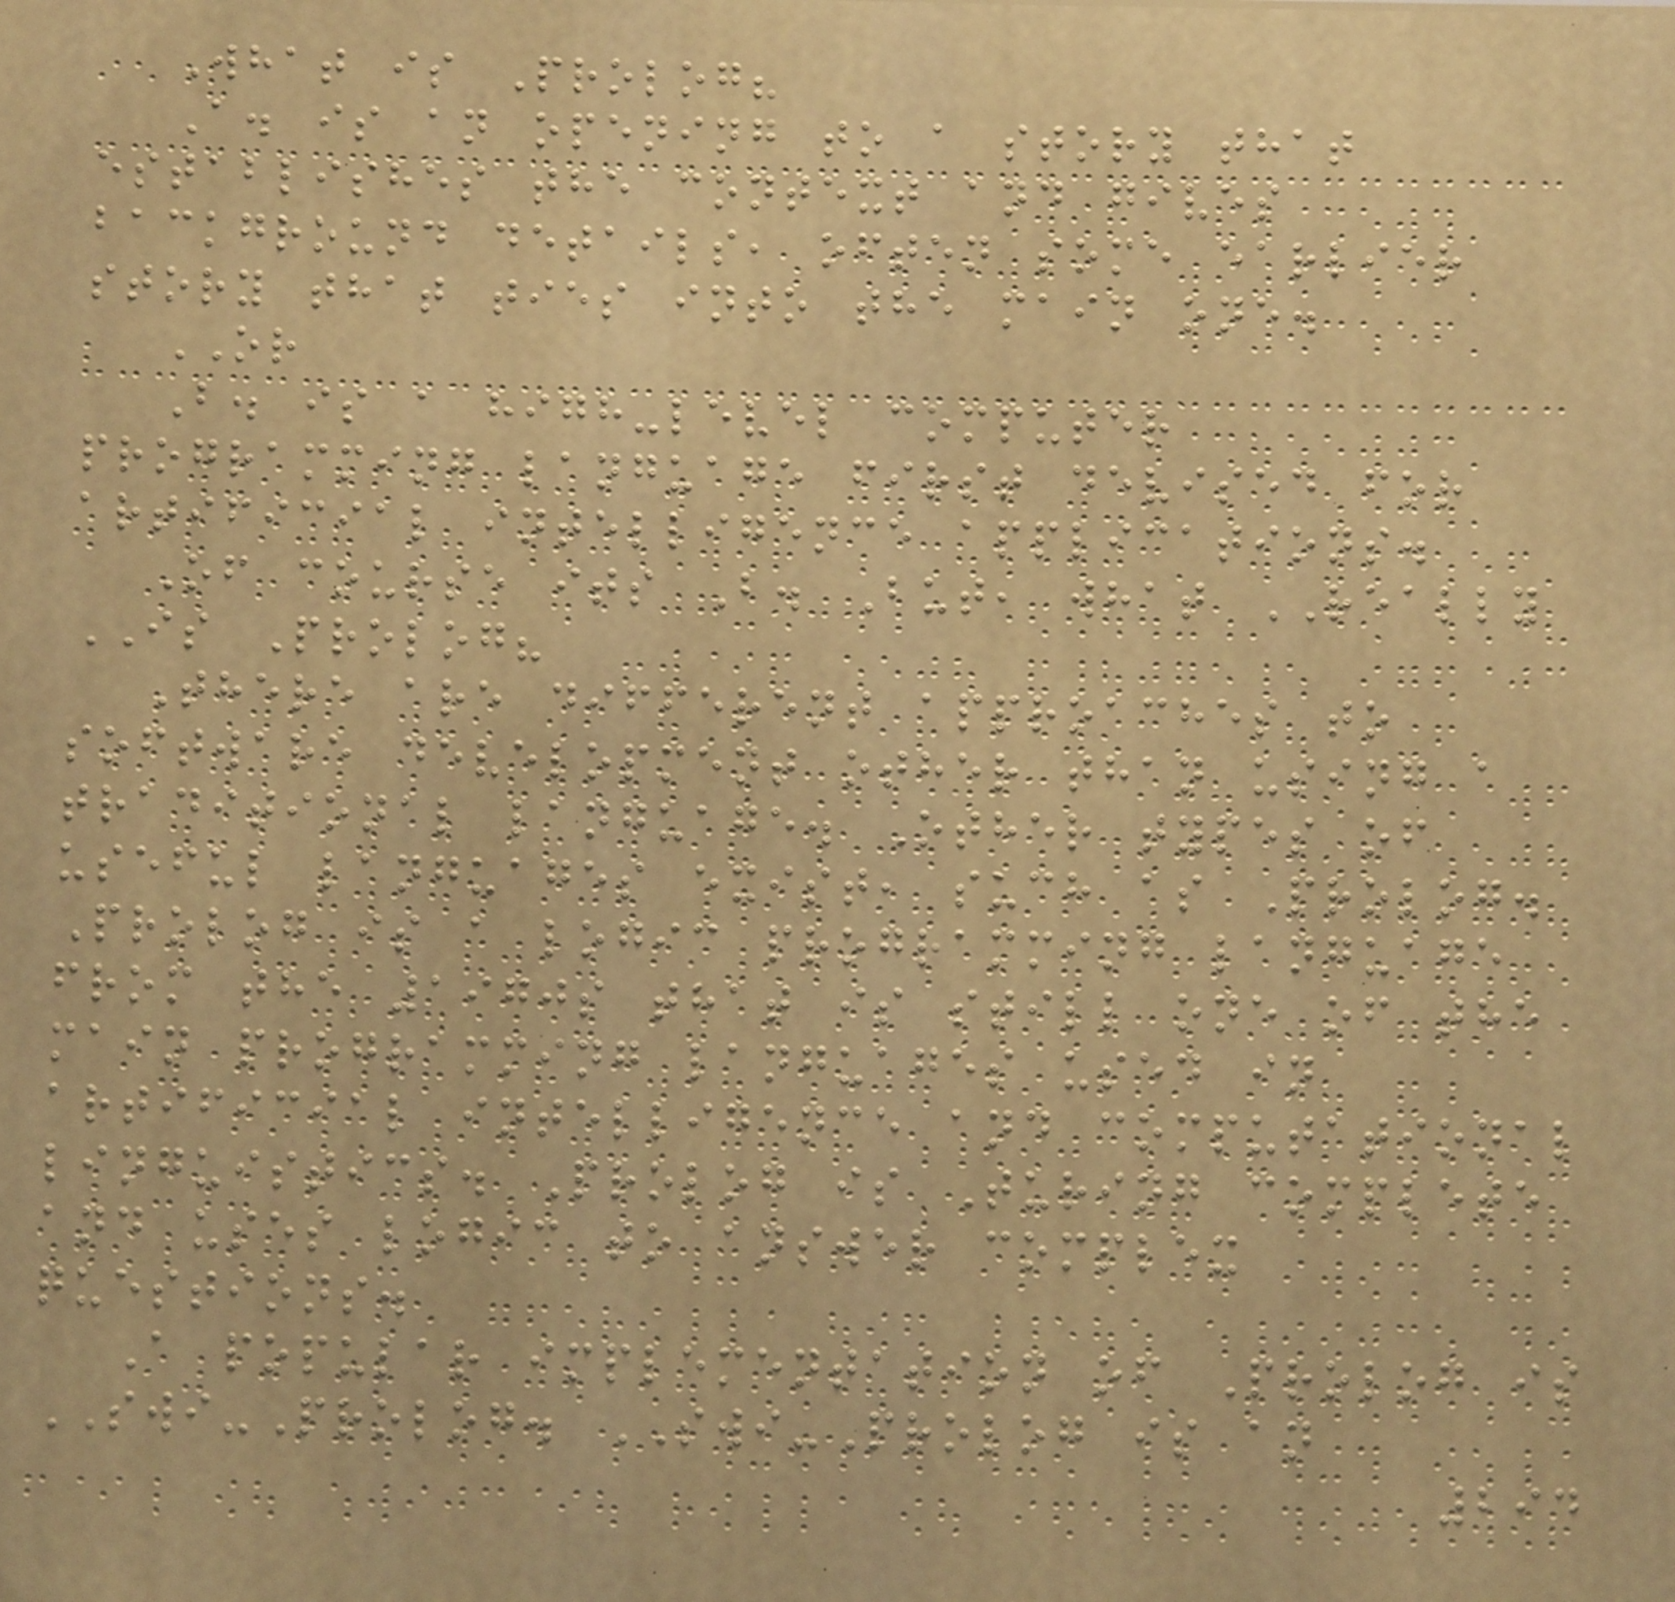What is Prolog?
A. is an opening to a story that
establishes the context and gives
background details, often some earlier
story that ties into the main one.
OR
B. is a high-level computer
programming language first devised for
artificial intelligence applications.
Of course its B. But, what REALLY
IS Prolog?
There are different approaches to
software development other than using a
traditional language. Other types of
useful languages exist, such as Prolog.
Prolog is a logic programming language
from the 1970s that is still one of the
main programming languages used in
artificial intelligence and computational
linguistics. Prolog is Turing complete
and uses logic to answer complex
questions.
A popular implementation of Prolog is
SWI-Prolog. SWI-Prolog is an
294
